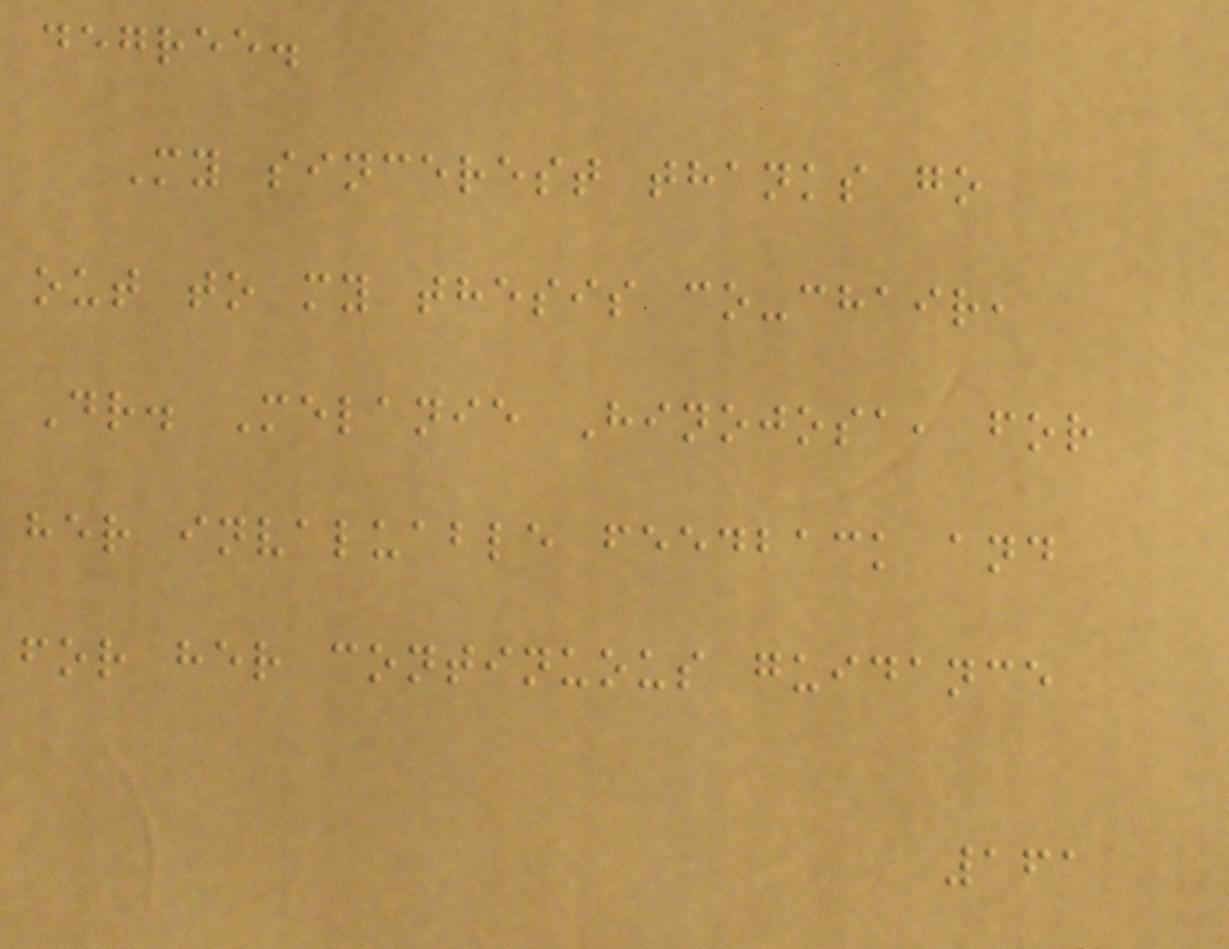degree.
My sincerest thanks go
out to my thesis co-chair,
Dr. Melanie Hinojosa, for
her invaluable feedback and
for her continuous guidance
161
